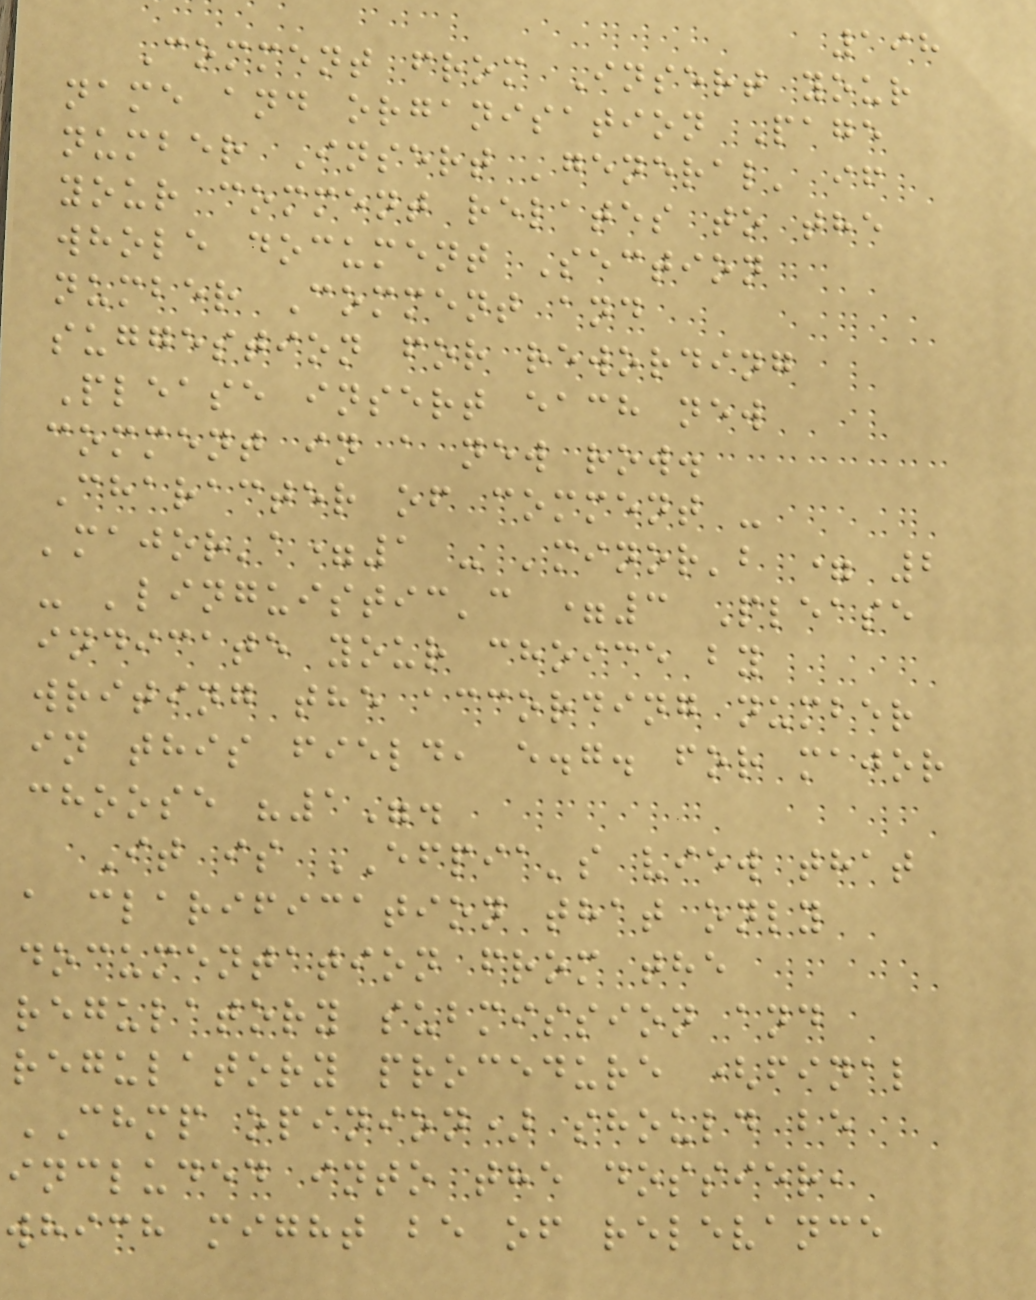198
Comment from Insert your
name and organisation Page
number Insert 'general' if
your comment relates to the
whole document Section
number Comment and
suggestion for rewording
Please insert each new
comment in a new row.
Character of comment -
'major'a=1 - 'minor'b = 2
- 'linguistic'c =3 Please
indicate your choice by
writing the according number
in this field, e.g. for major
choose "1".
It is EFPIA's view that
a clarification that only
documentation from the
regulatory submission and
regulatory procedure (final
CHMP opinion) should be
included into the dossier,
which might be of relevance
